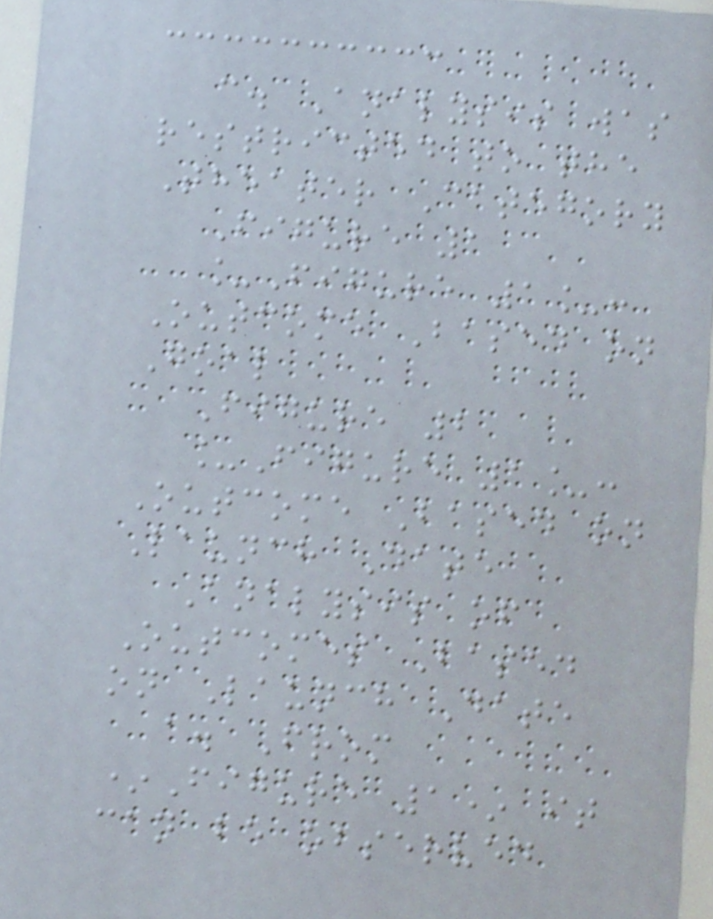c. Analysis was
restricted to the
Theater Category
Figure 1
_Figure 1_:
Outcome Based on
Goal
Figure 2
_Figure 1_:
Outcome Based on
Launch Date
Analysis of
Outcomes Based
on Launch Date
a. From
*Figure 1* it
can be observed
